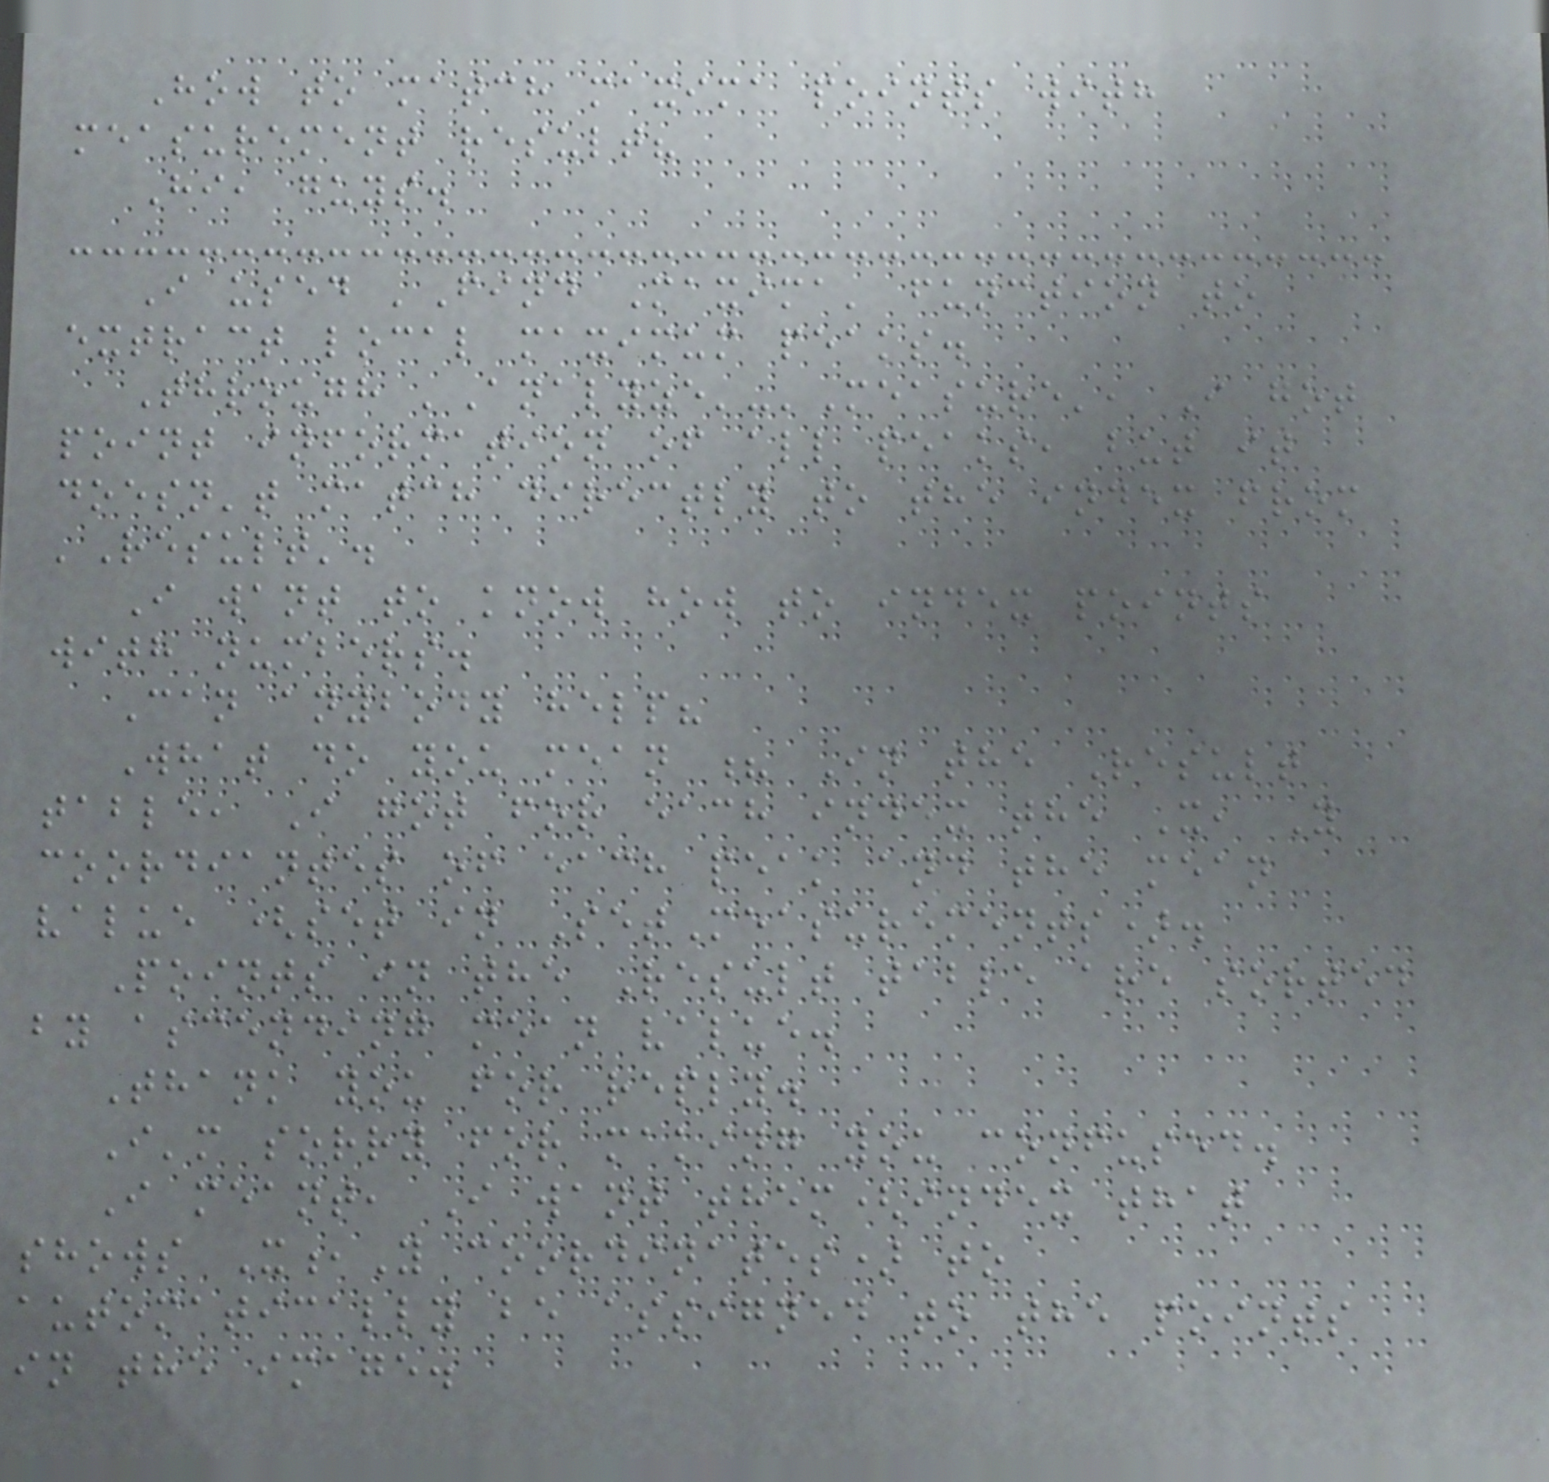How to match maxima points with
measurement result?
Hi, guys.
I used 'Find Maxima' function to
extract local maximum peaks.
Through 'Analyze'-'Measure', I got
point information of all peaks, but it
doesn't match directly to the index from
'Result'.
I want to know how to index points
with numbers.
Can anybody help?
What do you mean ? In the Result
table, I got for each index the X, Y
coordiantes of each peak and the mean
value (set in SetMeasurements).
Points in the Result table are sorted
by ascending mean value.
Thank you for reply.
I'm sorry for making you confused.
I meant, I want them(index that
shows X,Y coordinates) to
automatically be assigned to the points
in the image.
